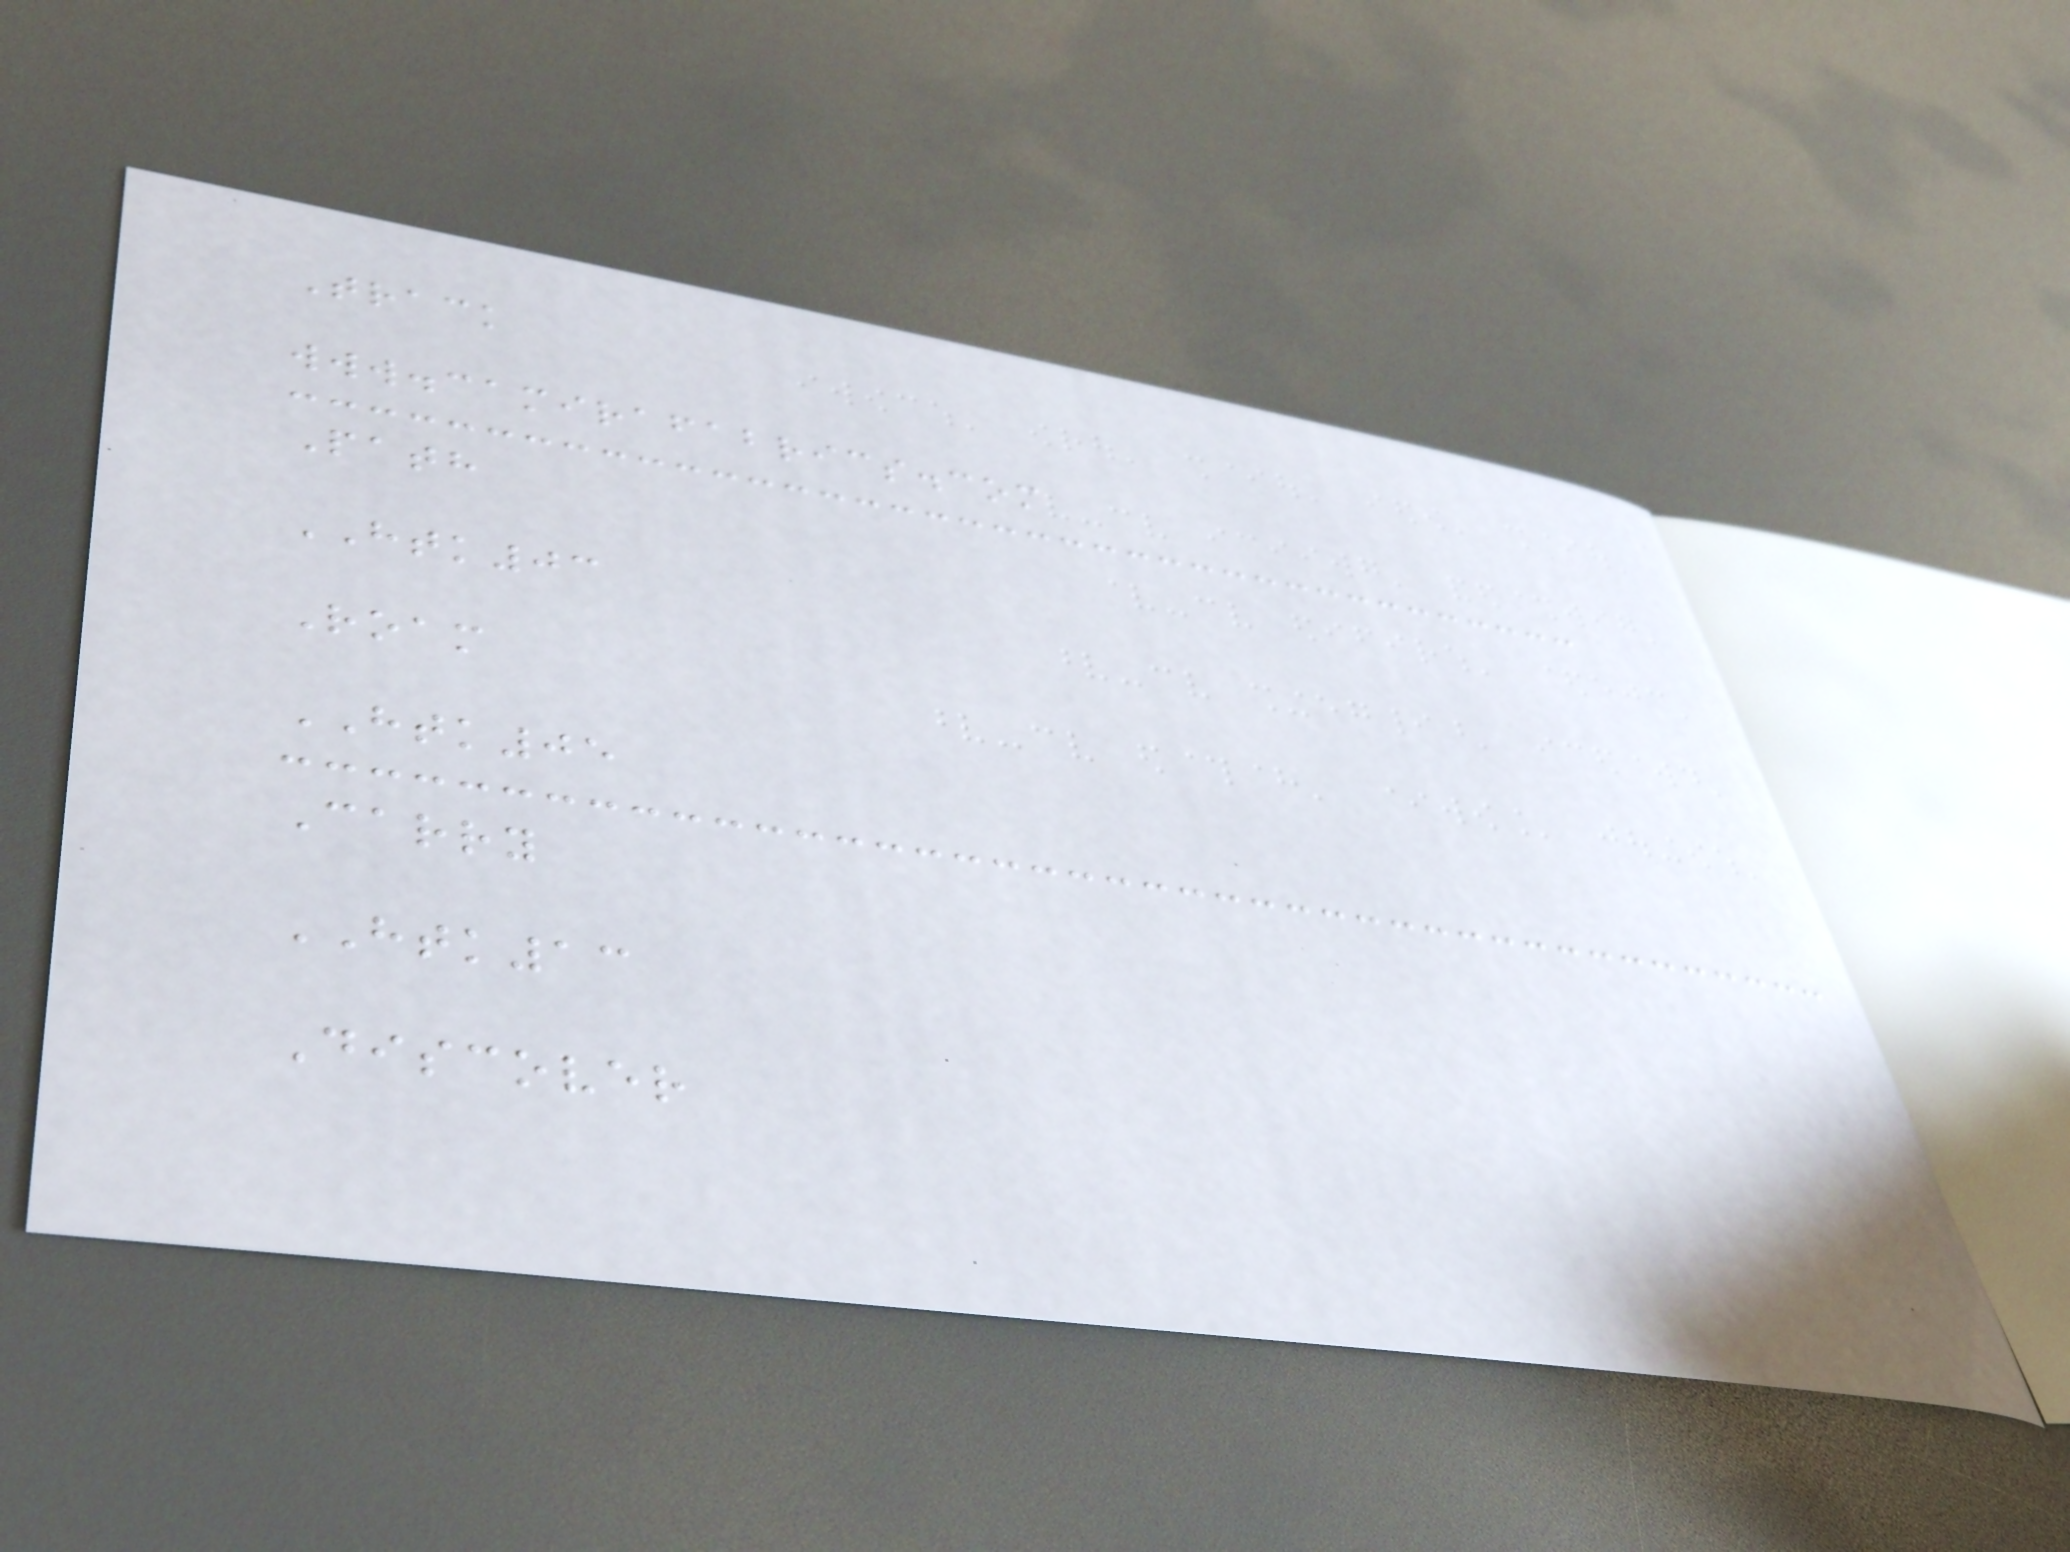Track
www.camirafabrics.com
Path
HTK03
Roam
HTK05
Carry
HTK13
Discover
